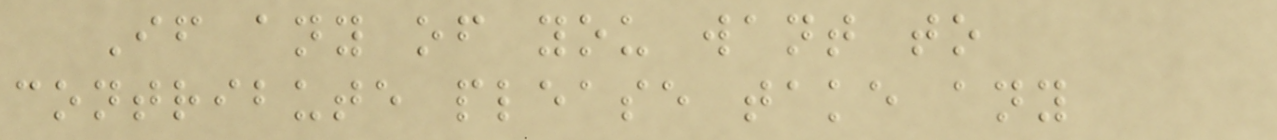If any of you want to
contribute please take any
